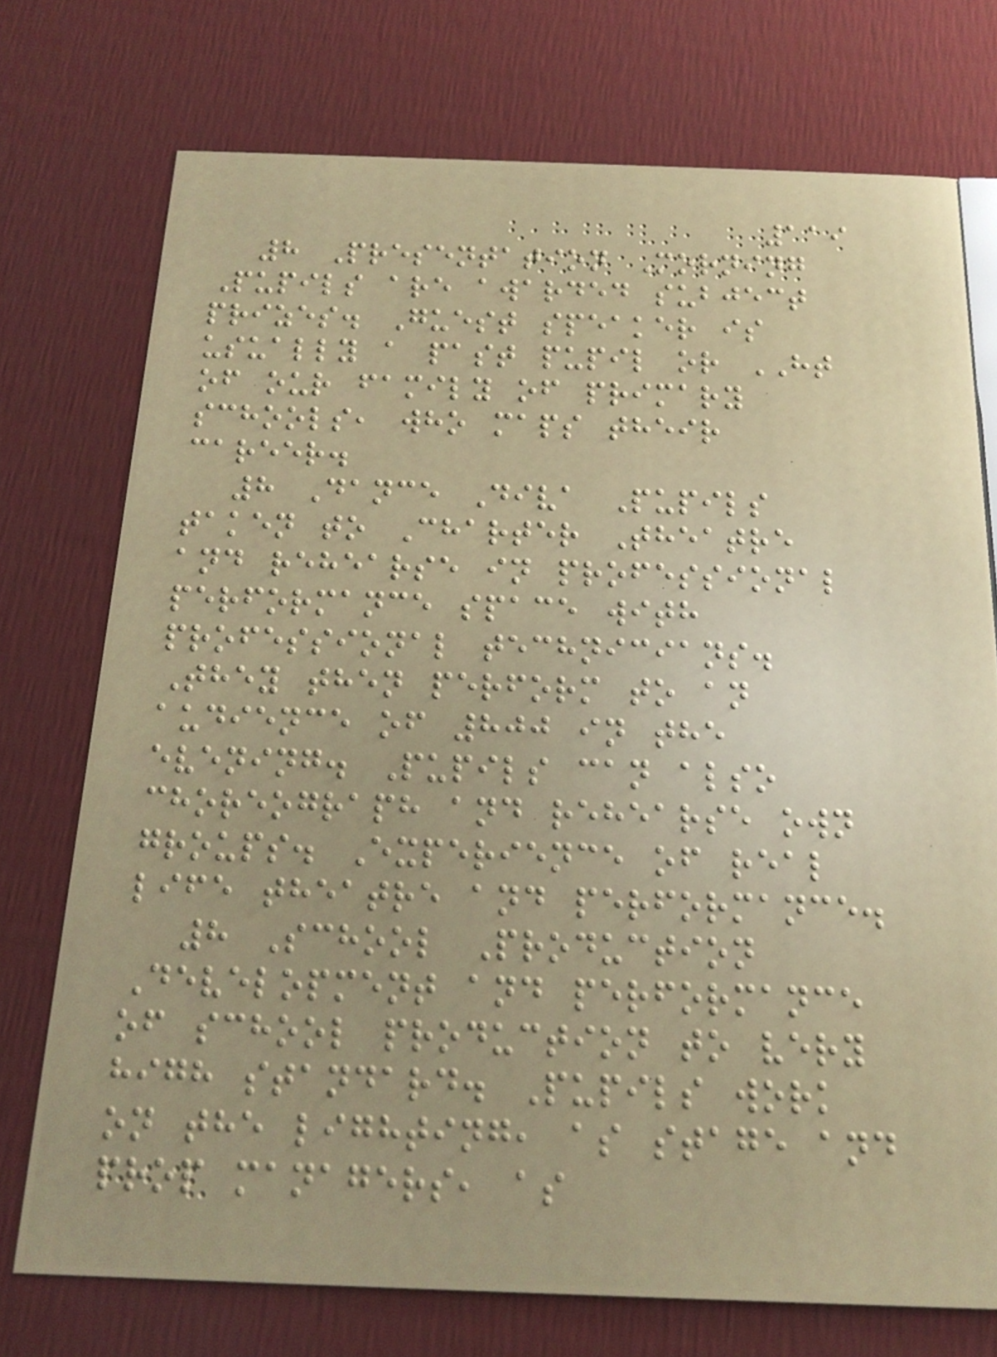119
8 Presentation Morning
Pupils are awarded subject
prizes. Guest speaker is
usually a past pupil or HT
of our family of primary
schools, who maps their
career.
8 Dance Diva Pupils
taken to Charter Theatre
and rehearse in professional
performance space with
professional technicians.
They then perform to an
audience of 800 in the
evening. Pupils can also
choreograph and rehearse own
groups. Experience of real
life theatre and performance.
8 School Production
Development and performance
of school production to very
high standard. Pupils work
on the lighting, as stage and
prop managers, as
